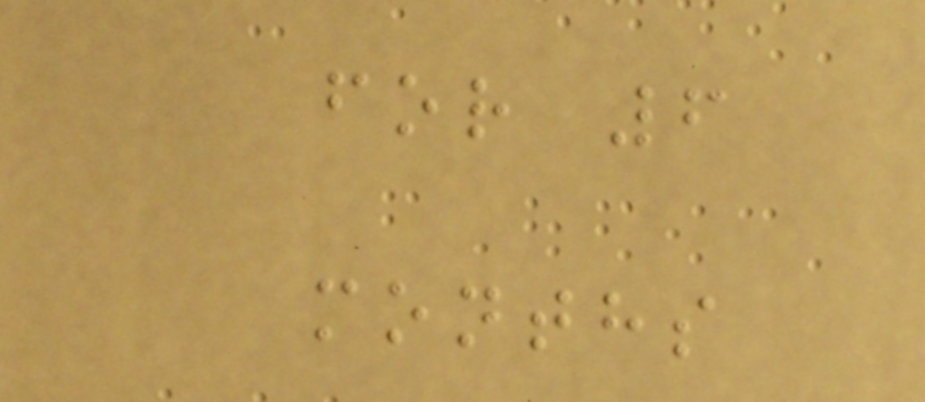for 6
months
